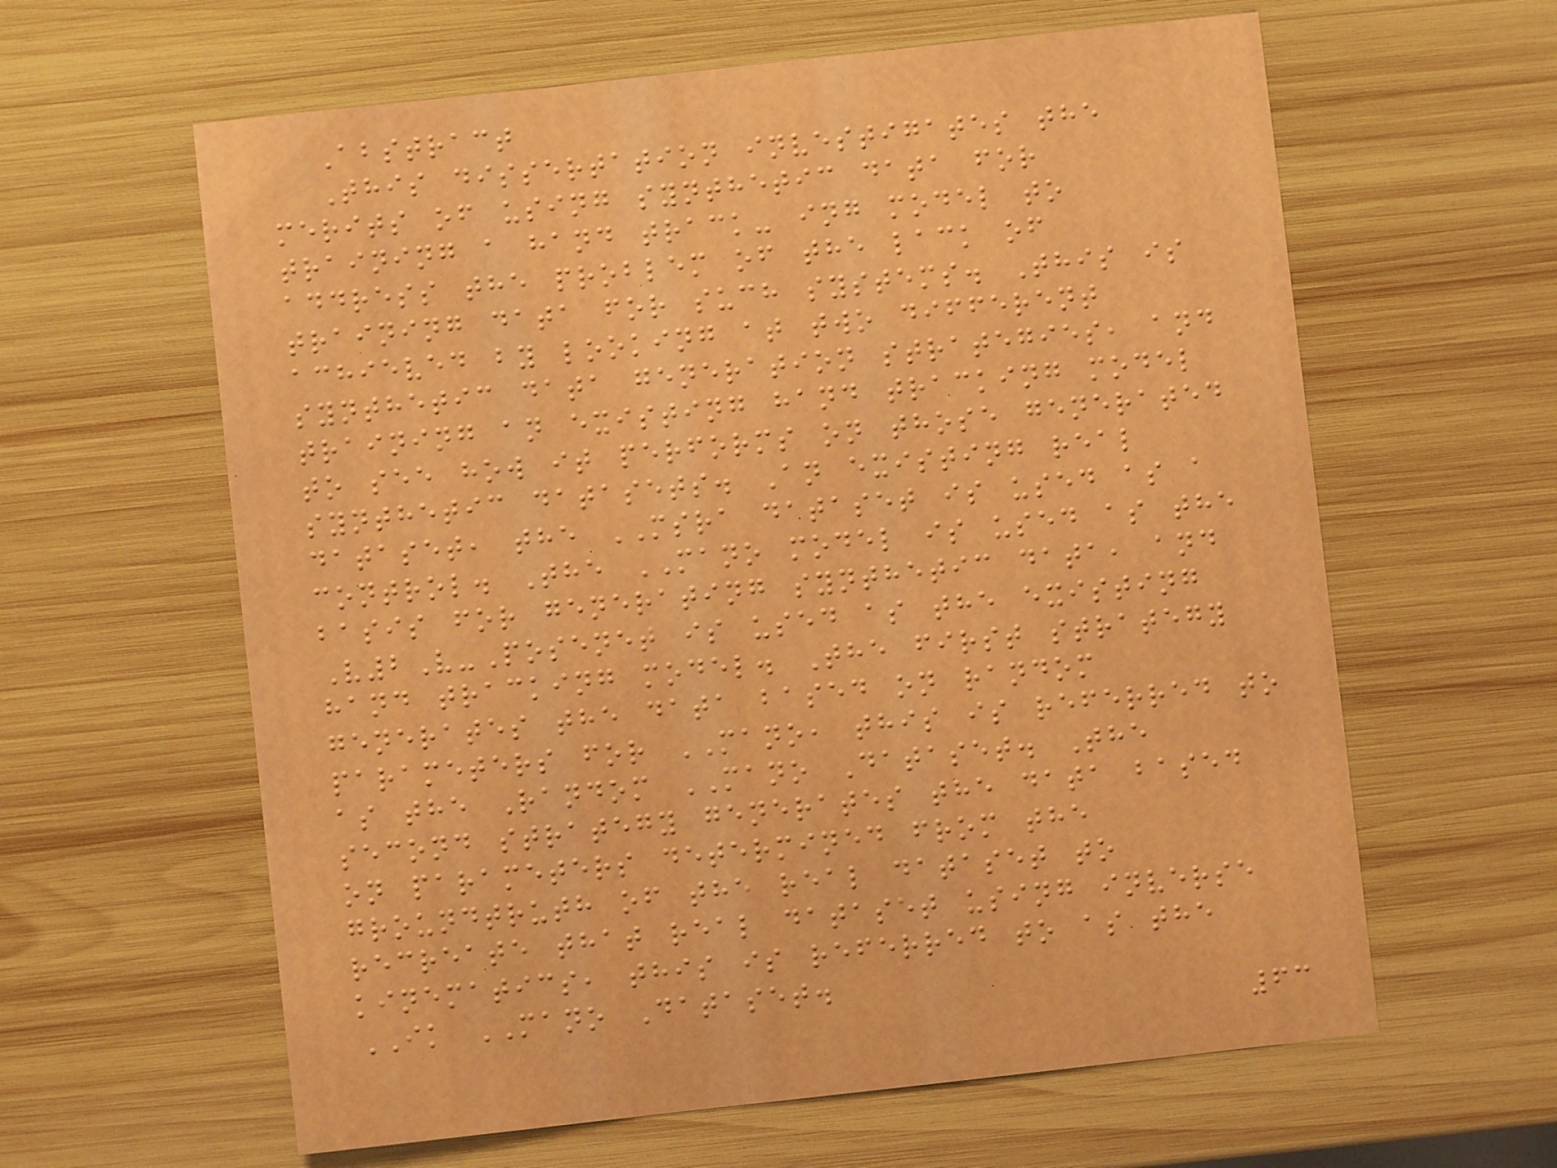Abstract
This dissertation investigates the
merits of using synthetic data for
training a hand track- ing model to
address the problem of the lack of
training data for such systems. This is
achieved by looking at two different
synthetic data generation strategies, and
training an existing hand tracking model
to see how it performs on those generated
synthetic datasets. An existing real
dataset, the MSRA dataset is used as a
control. The MANO model is used as the
basis for generating synthetic data, and
V2V-Posenet is used as the existing
hand tracking model. The first strategy
generates the data based on random
parameters for MANO, this is referred to
as the Random MANO Dataset. The
second strategy generates the data based
on parameters determined from the
groundtruth of the real dataset to
recreate that real dataset using inverse
kinematics, this is referred to as the
IK MANO Dataset.
63
